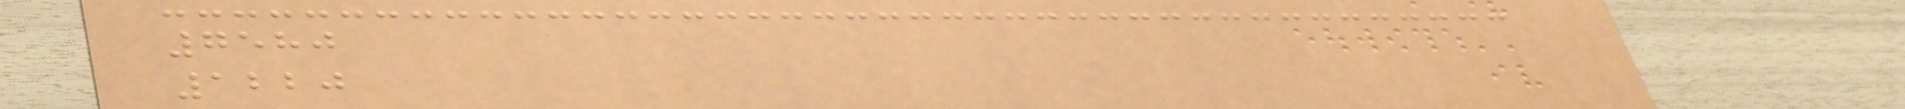7580
1220
